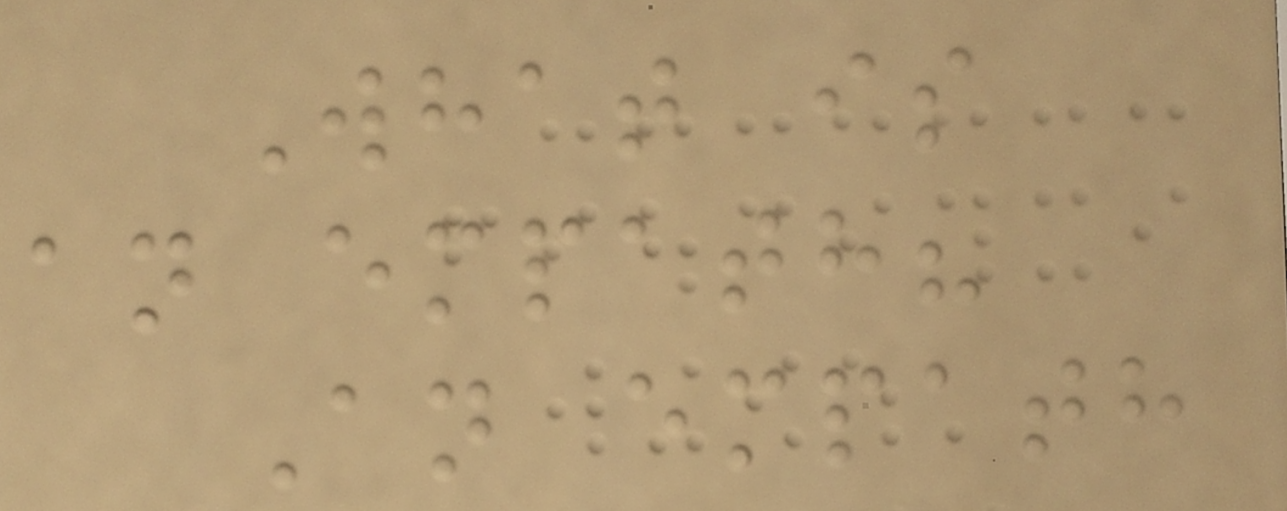What is
an empath?
An empath
